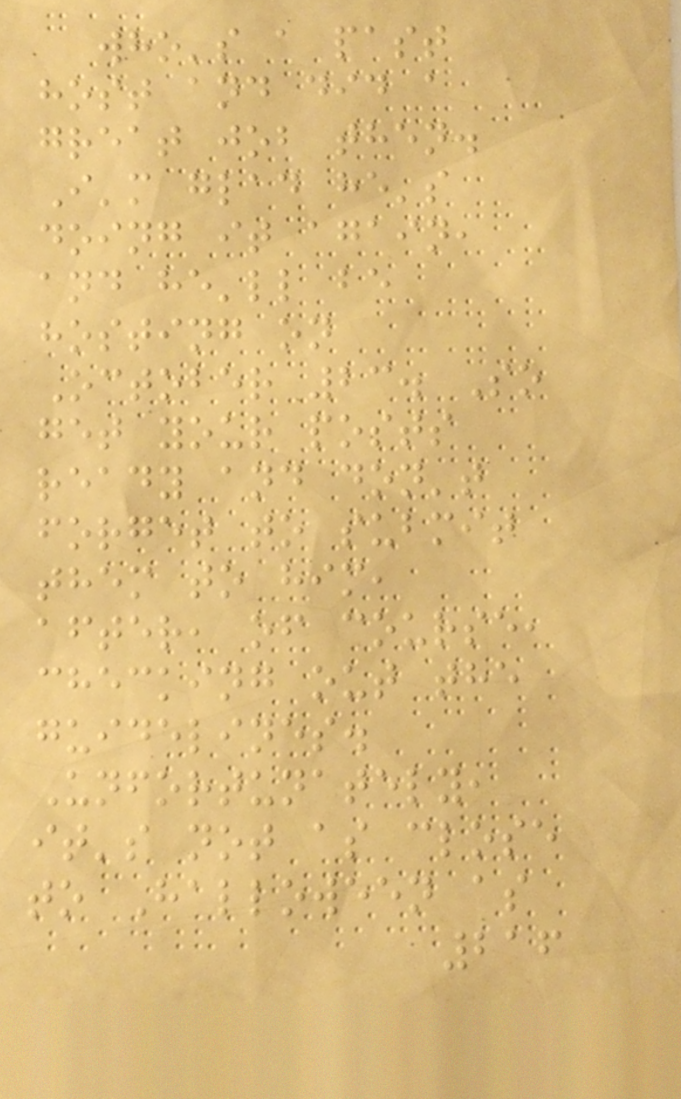who's a past
host and did a
great job then.
I'm glad he's
doing it again,
and he'll be
hosting on
October 23. So
get your posts
ready and don't
forget to submit
them to him,
after, of course,
checking out the
guidelines.
Unfortunately,
it's not as close
to Halloween as
216
